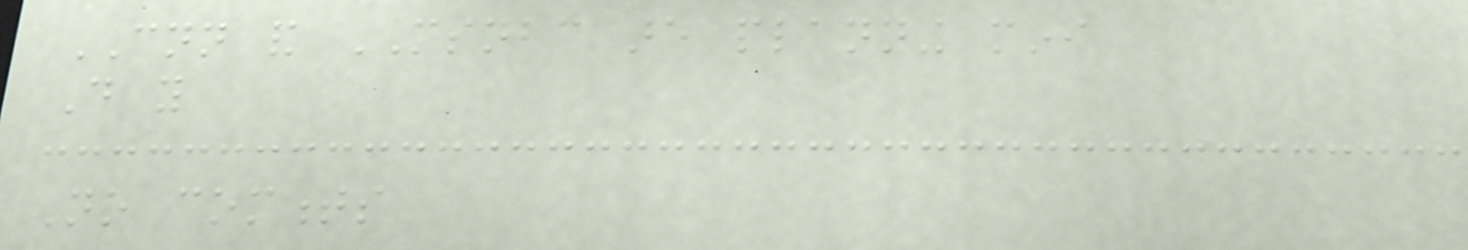CNN and MSNBC are planning mini
Do you
No comments
